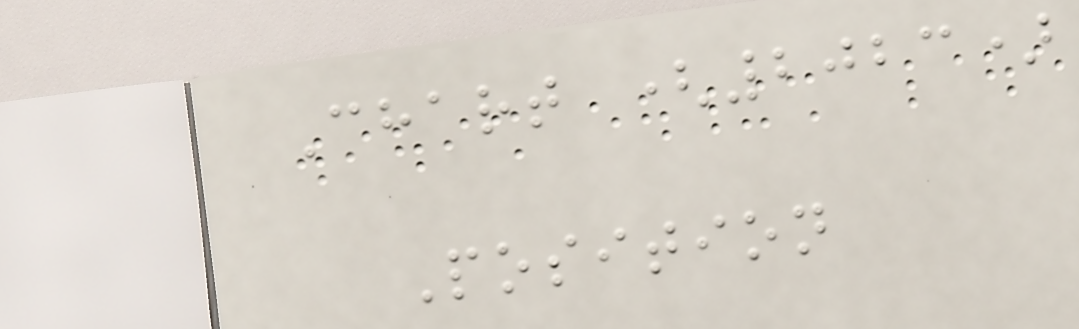Chart (2023)
Position
